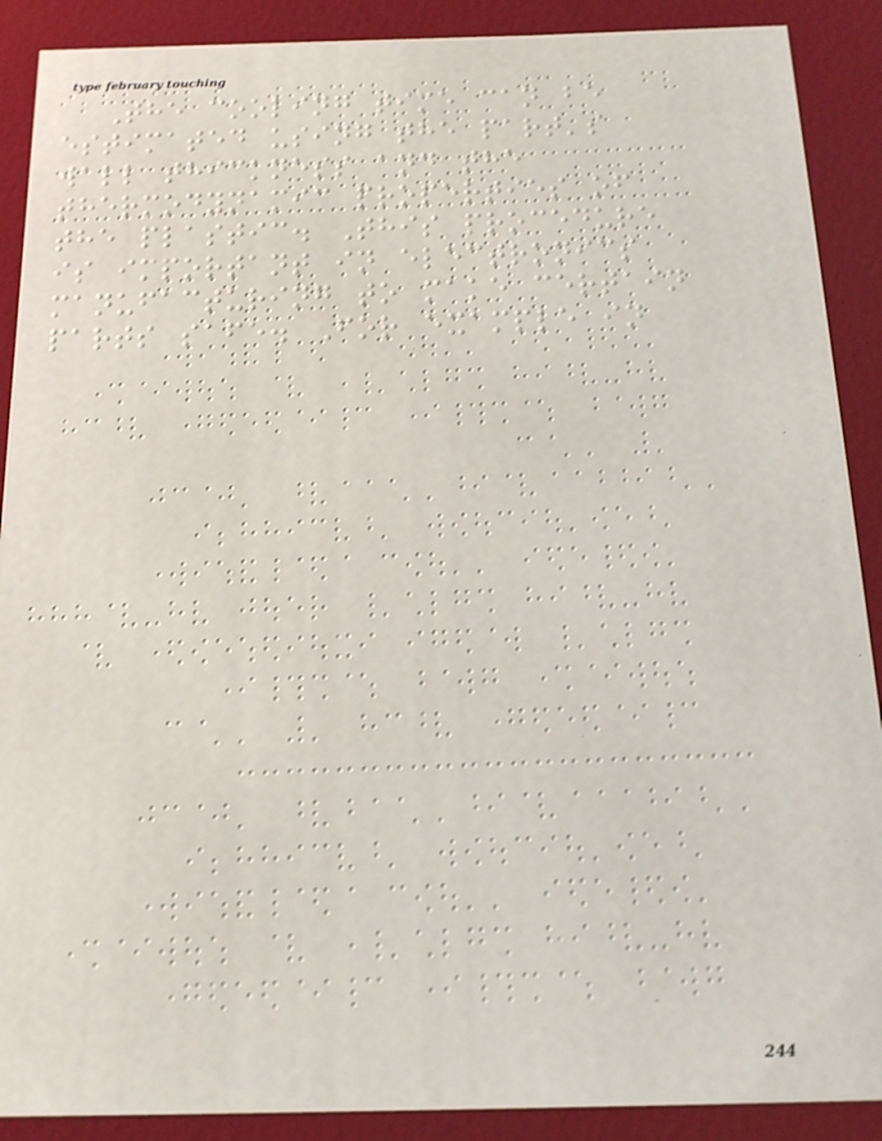The cooling time can be
estimated using the part's
wall thickness and the
thermodynamic properties of
the plastic. This procedure
is important in electronics
manufacturing to make certain
parts safe. For example in
